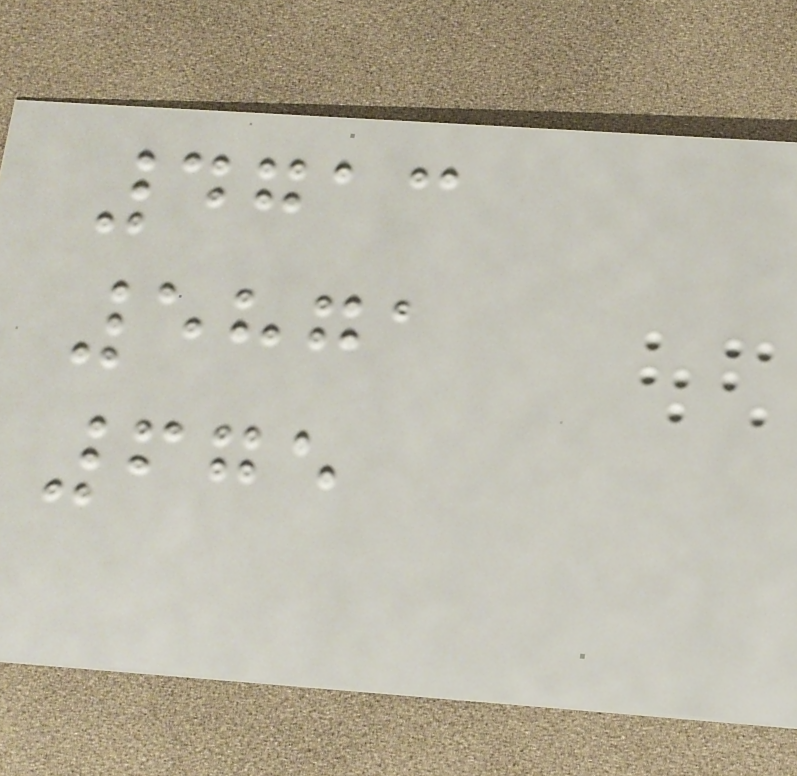4713
5871
675
